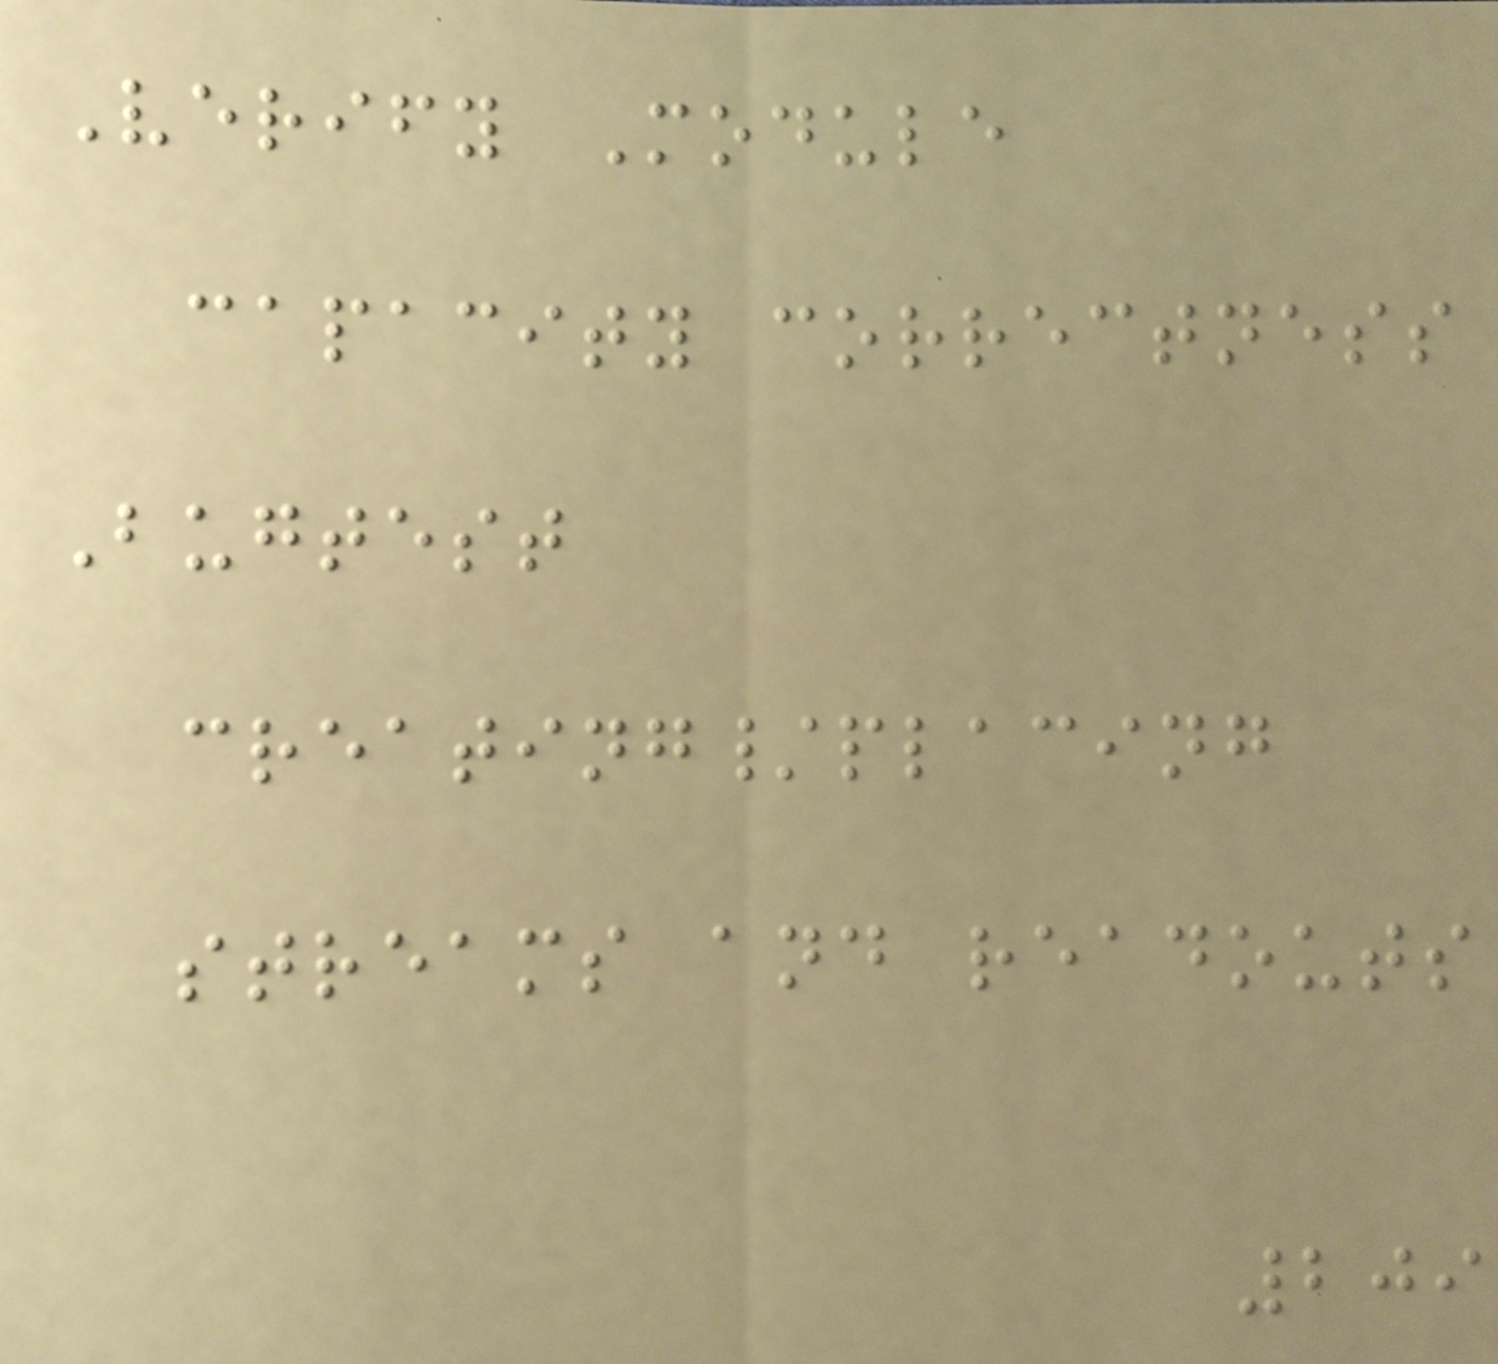Verify Module
capacity correctness
Bugtest
creating/placing
streams and readouts
209
